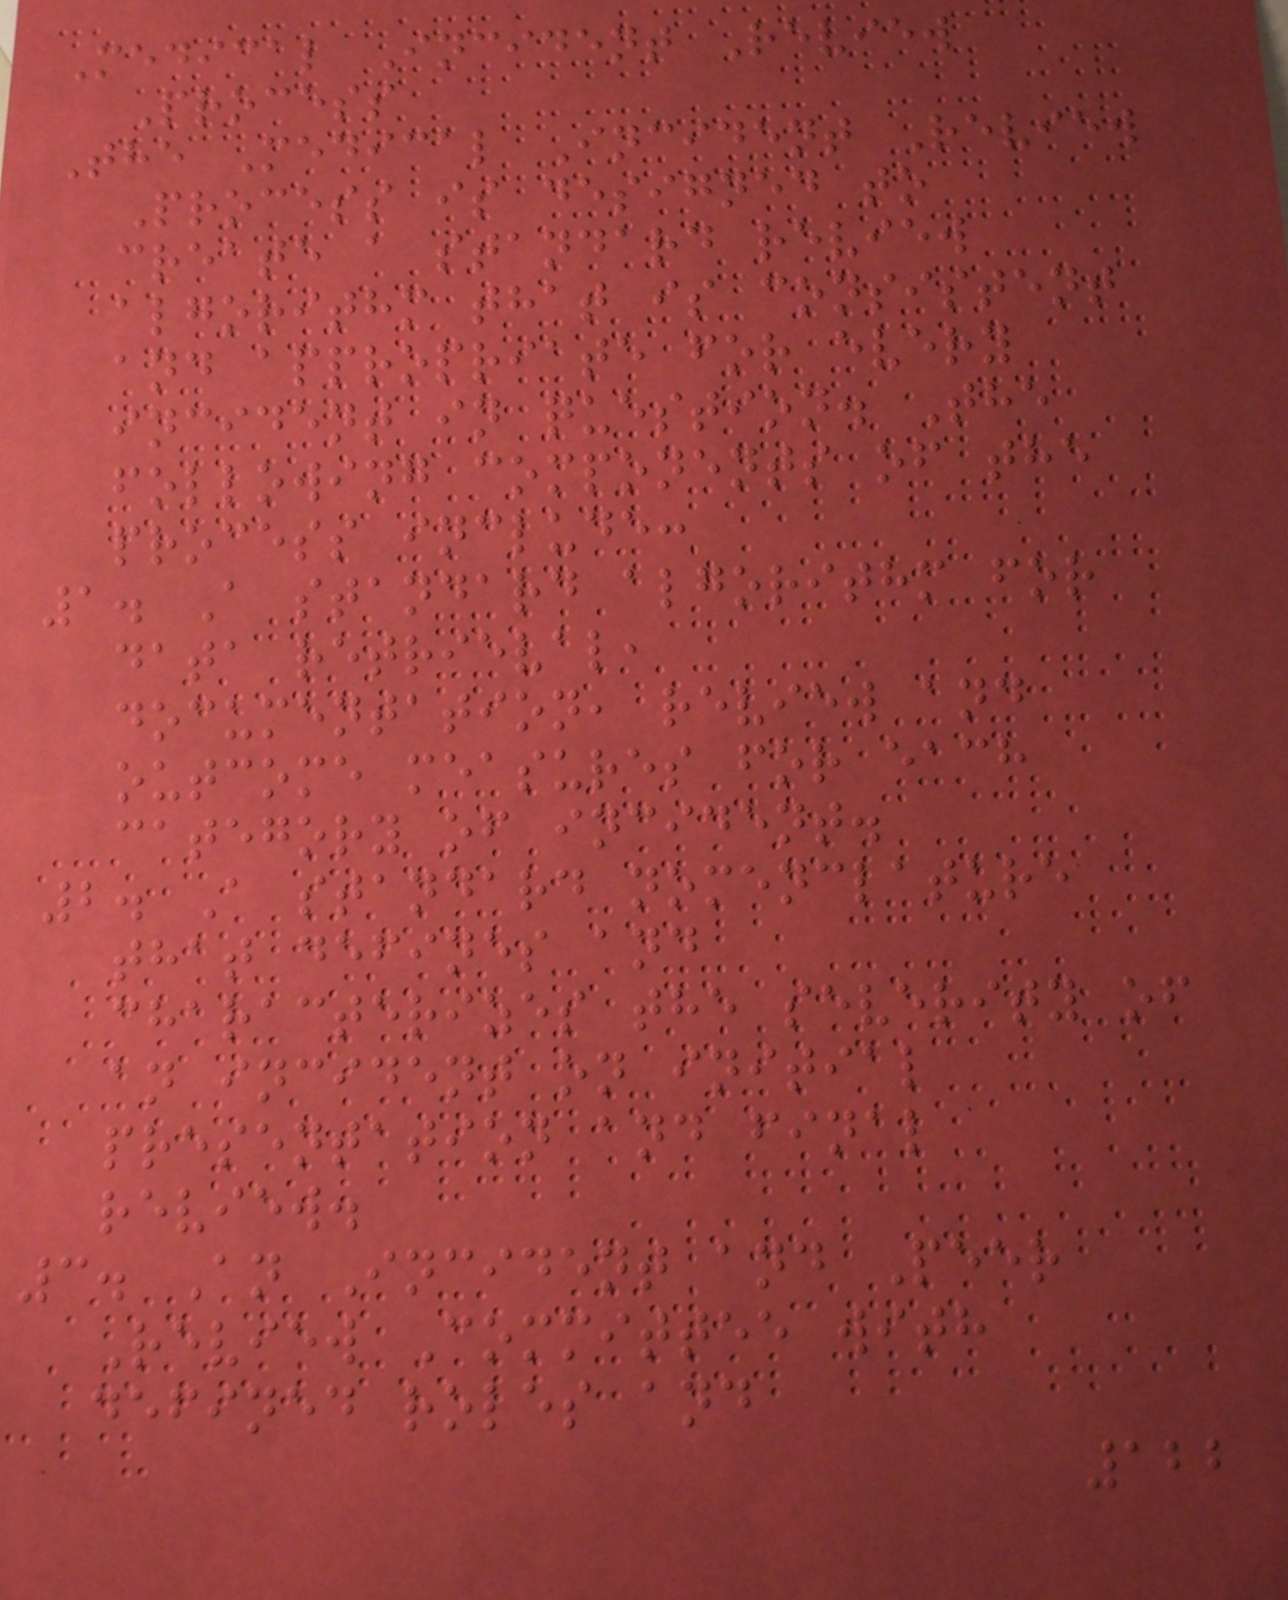Medical Incident Review
Process
The Medical Incident Review
Process is designed to
create a standard review
algorithm that is consistent
and appropriate for every
incident in question. The
following components of the
process include:
1. A standard algorithm for
data retrieval,
documentation, review and
outcome measures for each
category of incident.
2. A standard nomenclature
that defines and
characterizes the severity of
an incident on initial
presentation and final
review.
3. An Incident and Peer
Review Committee with
defined roles and
122
